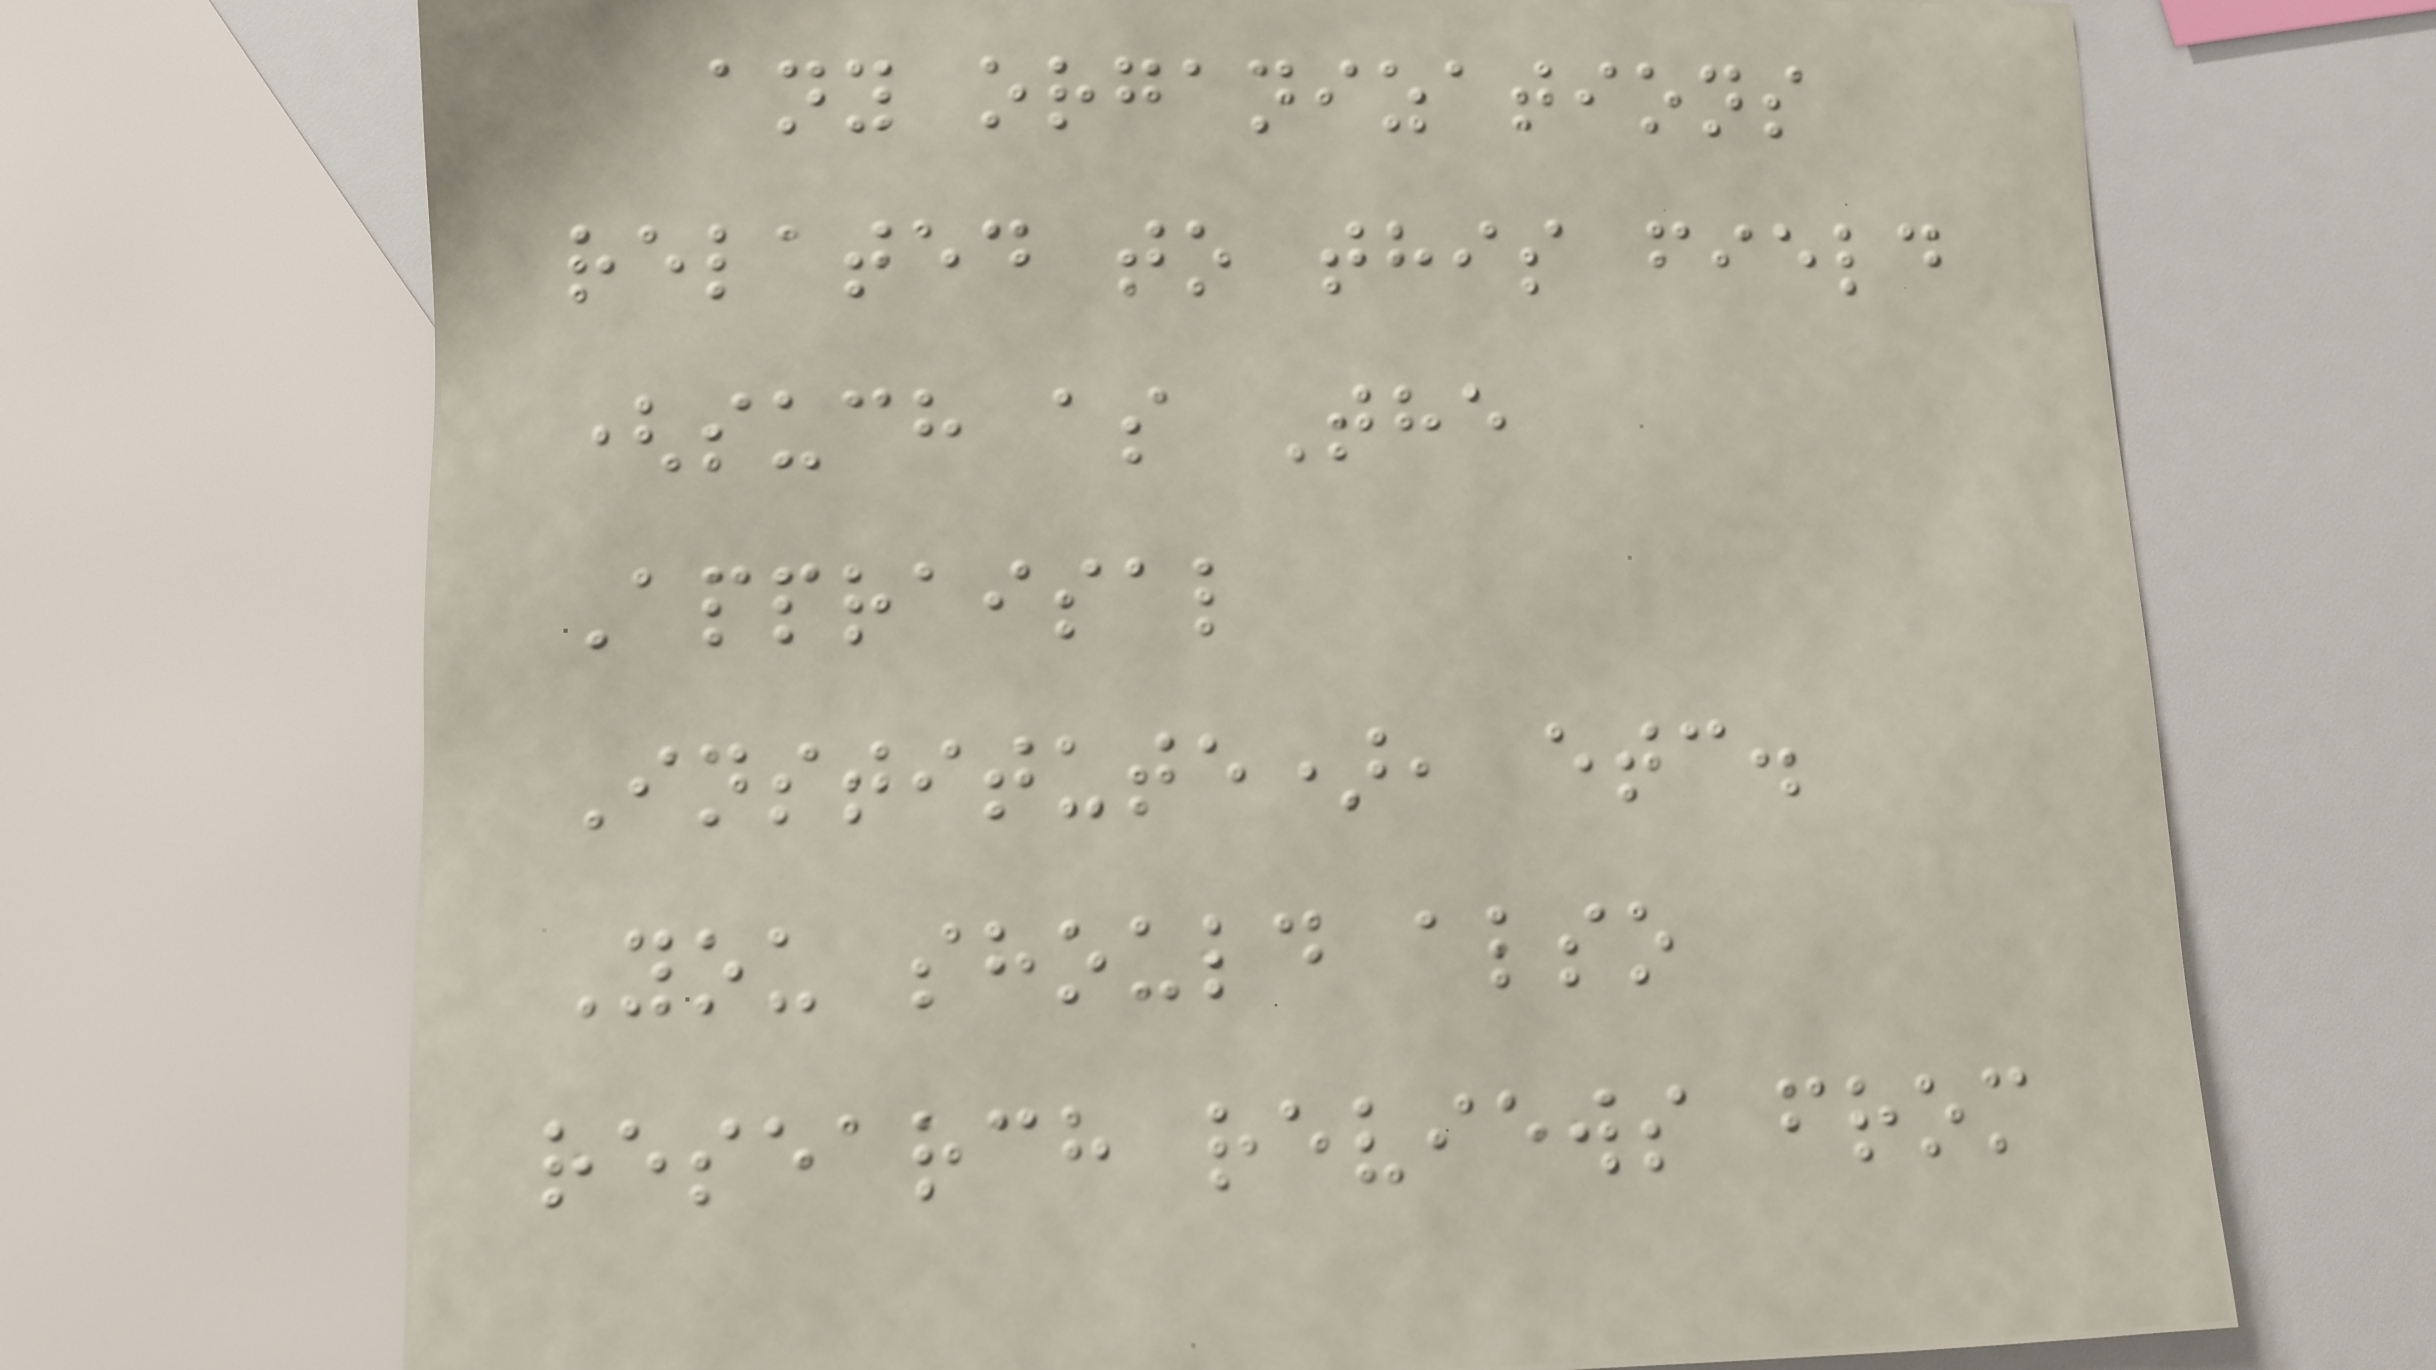any organizations
related to this field
(such as The
Appraisal
Institute), etc.
You should also
research reviews from
